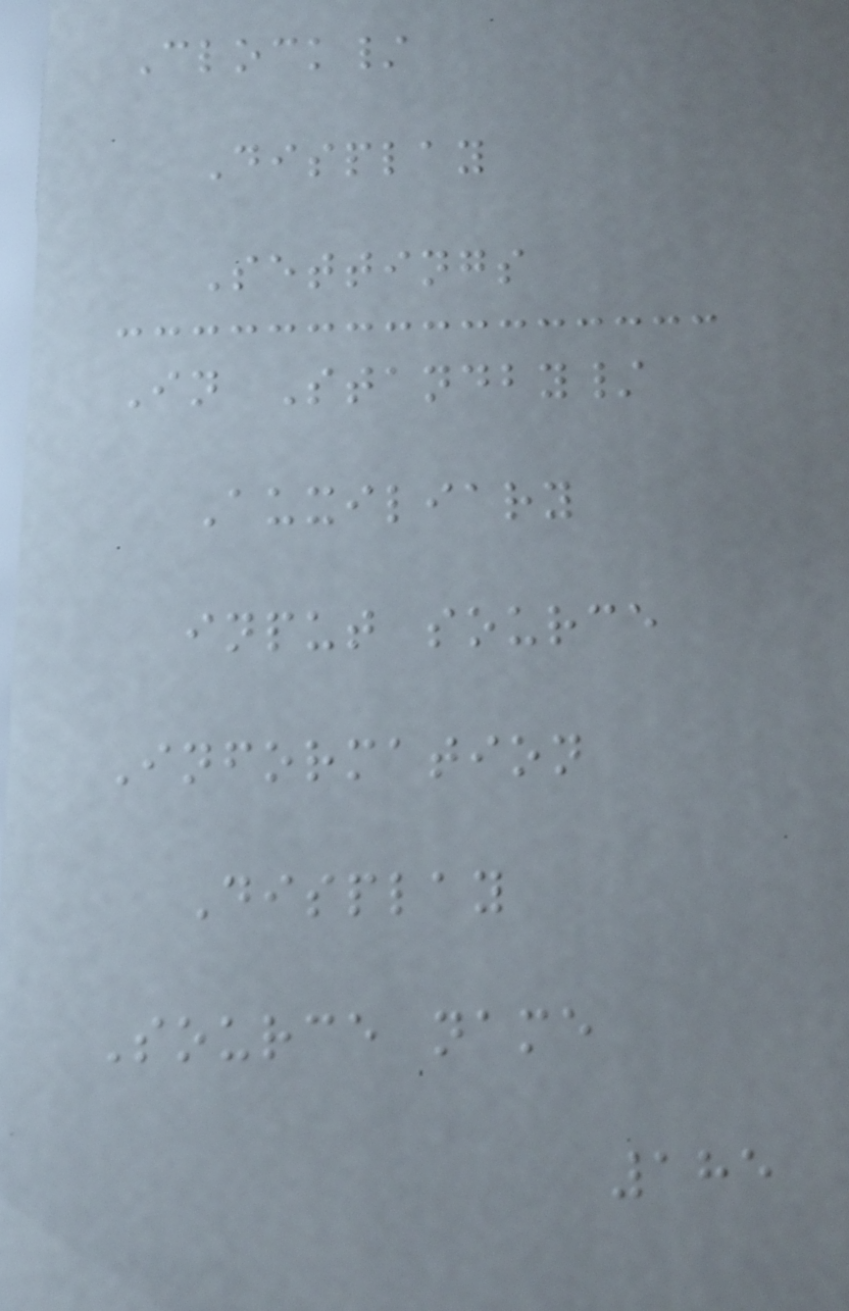Clock/
Display
Settings
In Standby/
Auxiliary
input source
Information
Display
Source name
185
